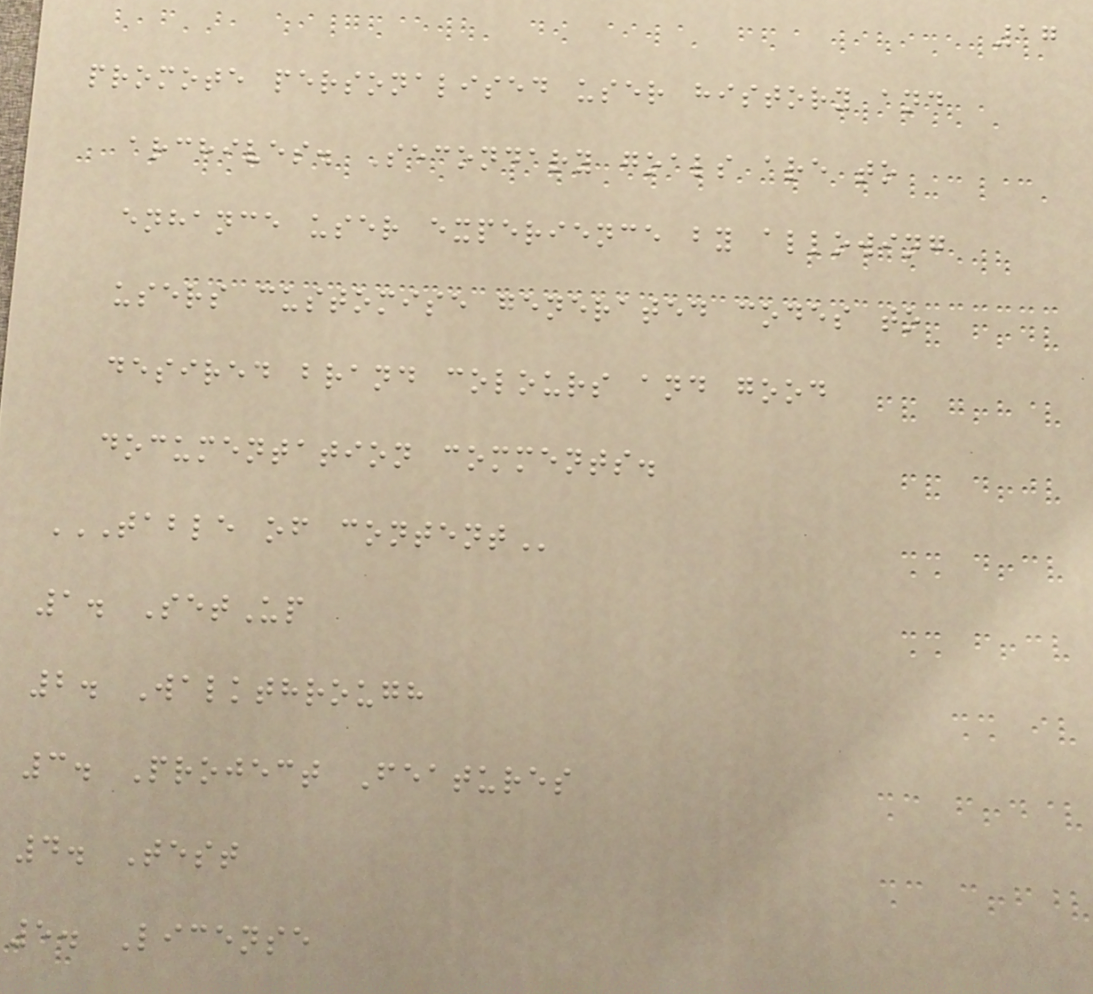17
promote personalised user history and
archives. Secondary goals are to
enhance user experience by allowing
users customise generated codes to
desired brand colours and good
documentation comments.
TABLE OF CONTENT
1. SetUp
2. Walkthrough
3. Project Features
4. Test
5. License
